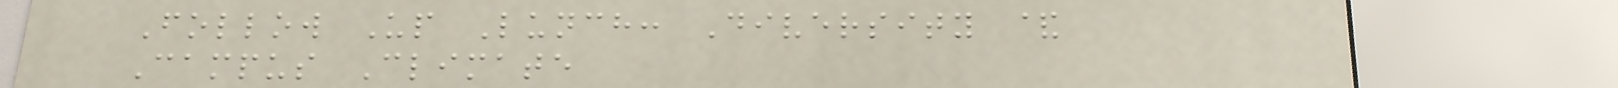Follow Up Lunch: Diversity &
Campus Climate
